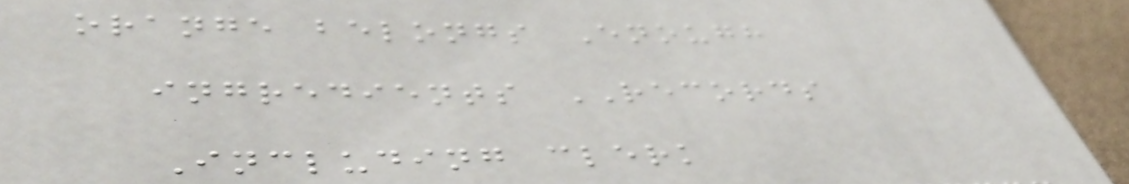orange belongs Enough
ingredients RECORDS
Including clerk
